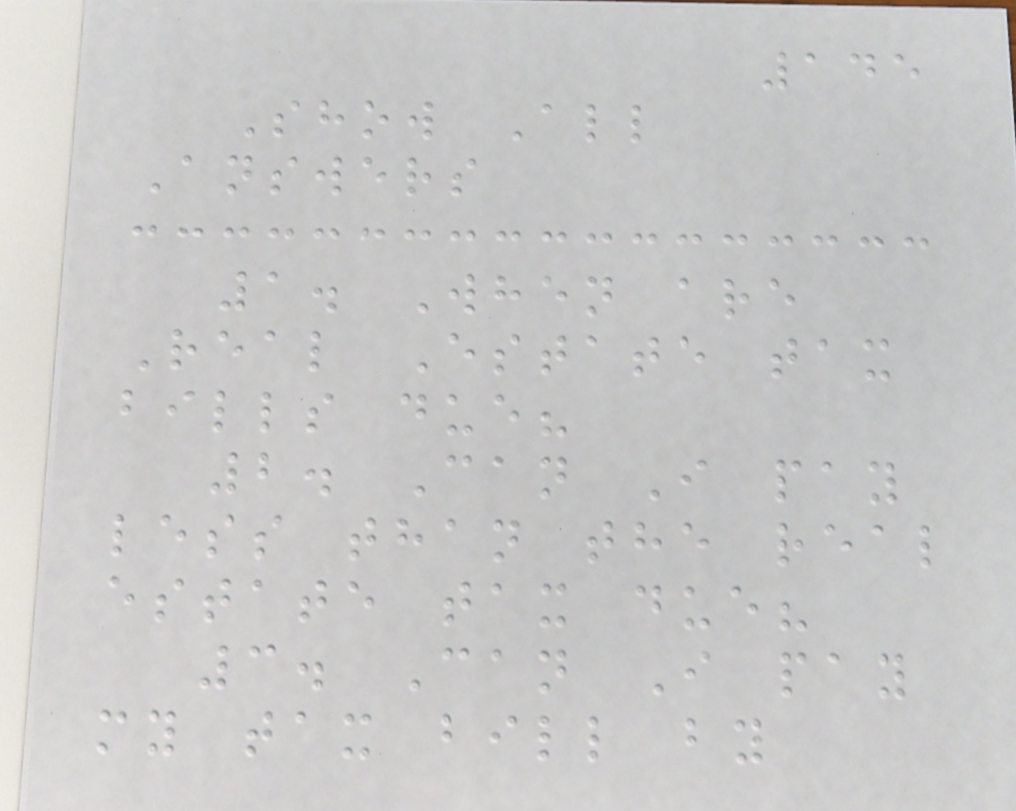145
Show All
Answers
1. When are
Real Estate tax
bills due?
2. Can I pay
less than the real
estate tax due?
3. Can I pay
my tax bill by
